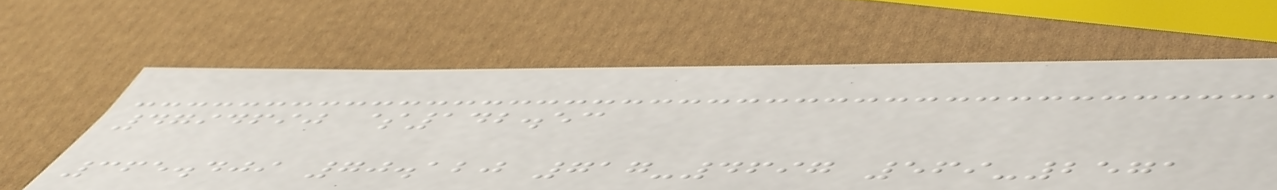4794690 $142.53
365.409 70.120 717-4697 569-2571
